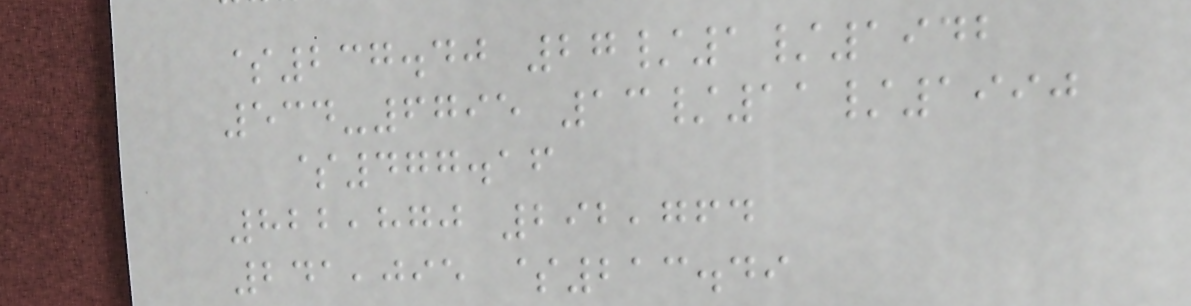$237.40 27/1/1942
534-6795 13/11/1990
$477.16
822,870 292,764
241,095 $213.49
